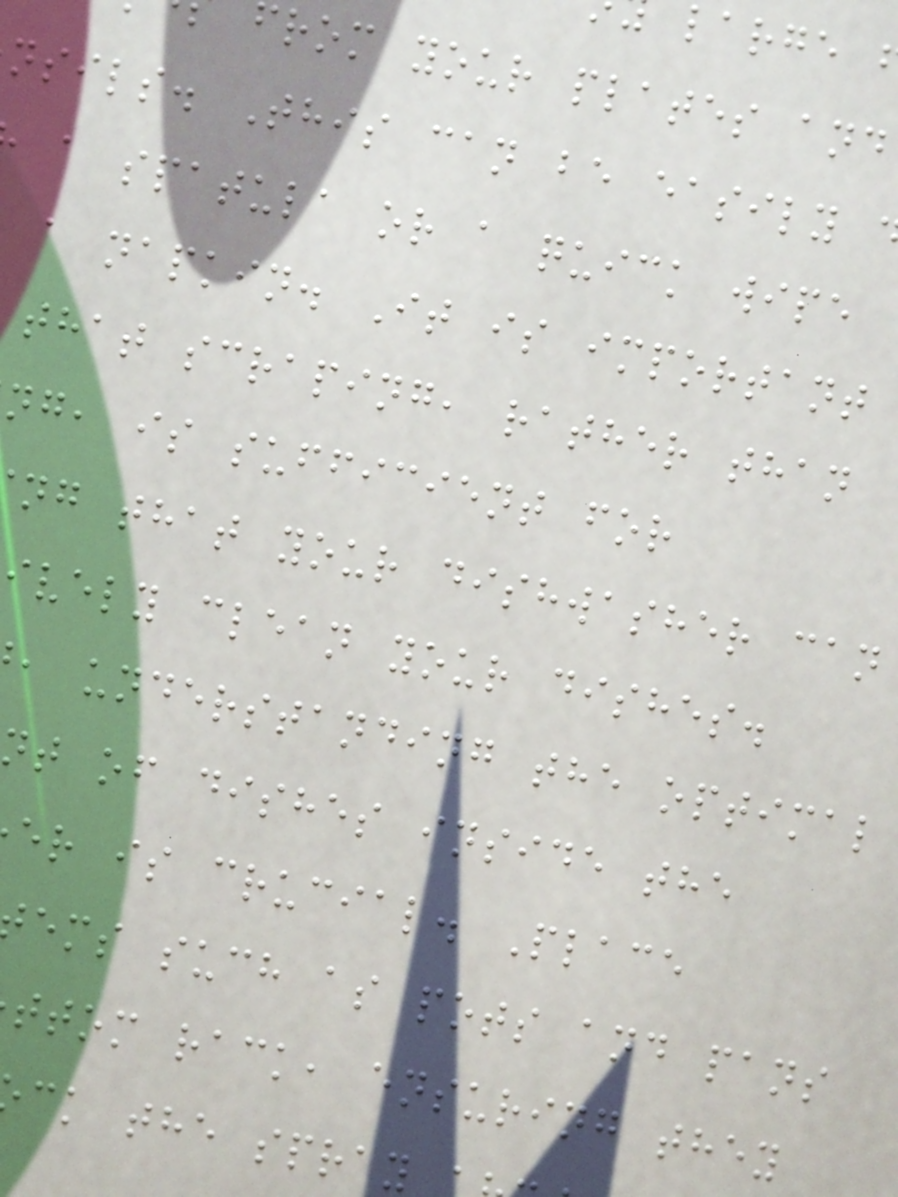from your plates and
nsils. This can be easily
a spatula or a quick wipe
a napkin. It is important
that scraping, rather than
ng, is sufficient for
ng that your dishwasher can
ively clean your dishes.
, understanding the optimal
t of dishes inside the
er is crucial. Place
ems such as pots and pans
ttom rack, ensuring they
ck the spray
